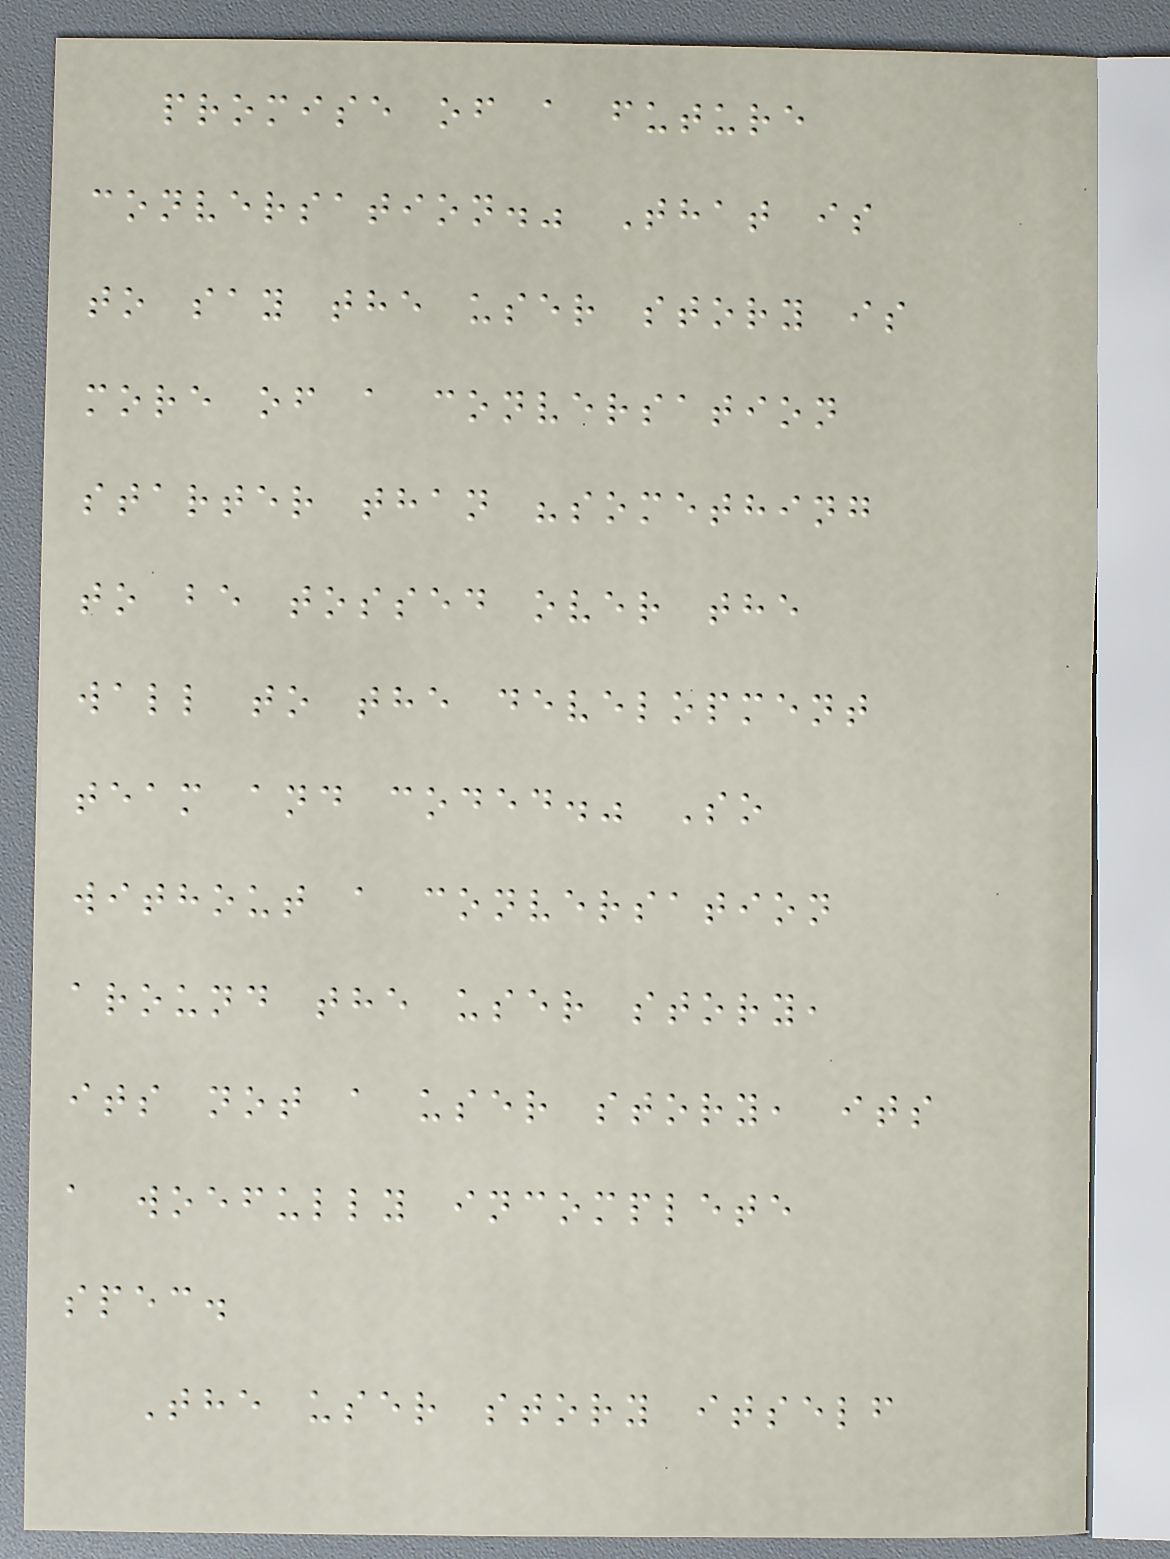promise of a future
conversation." That is
to say the user story is
more of a conversation
starter than "something
to be tossed over the
wall to the development
team and coded." So
without a conversation
around the user story,
its not a user story, its
a woefully incomplete
spec.
The user story itself
